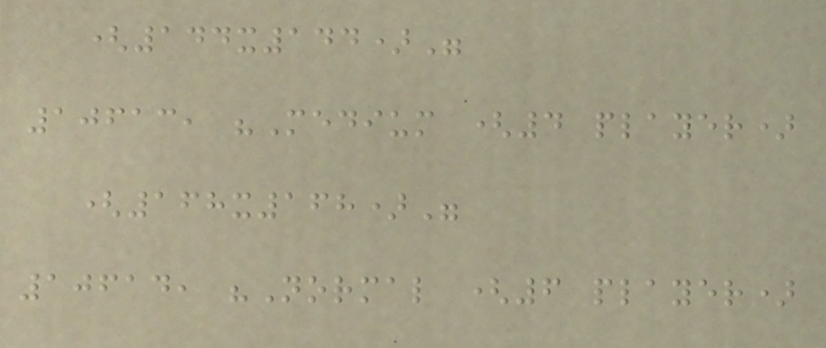(144x144)"
10613, "Medium (4 player)
(168x168)"
10614, "Normal (6 player)
